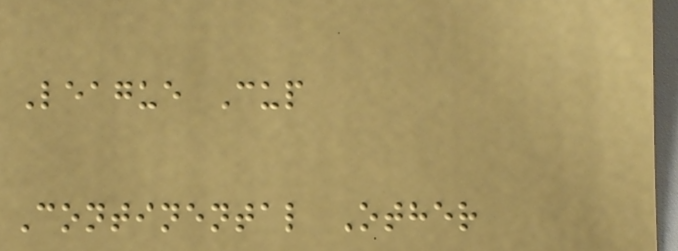League Cup
Continental Other
